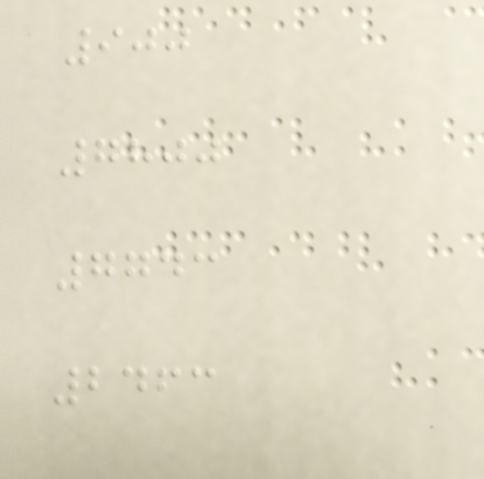900
7800
7743
2463
